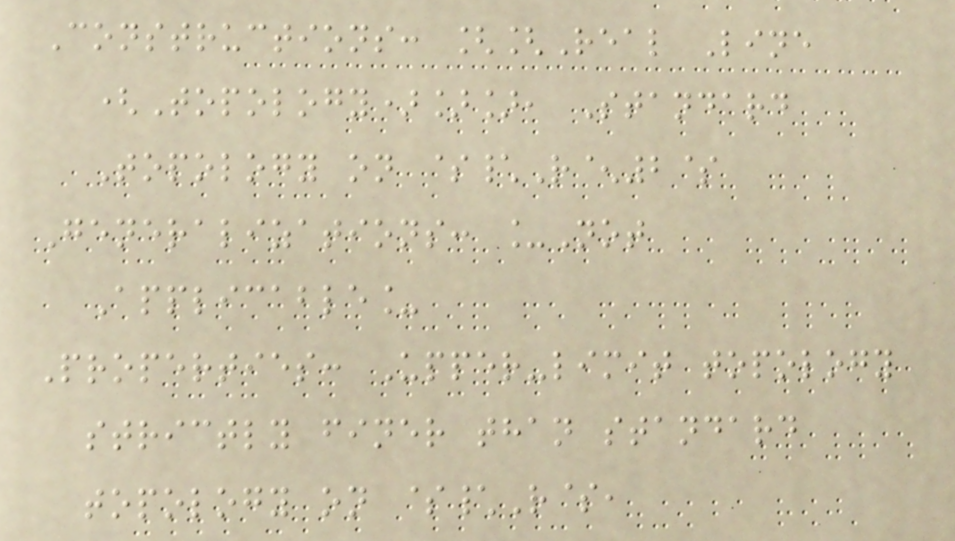Constructions: [[Real Line
(Topology)]], Standard
Topology on $\R^2$
Generalizations: _Not
Applicable_
Properties: Upper-limit topology
strictly finer than standard
topology on $\R$,
